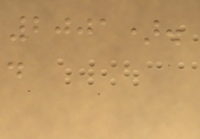2001).
.
